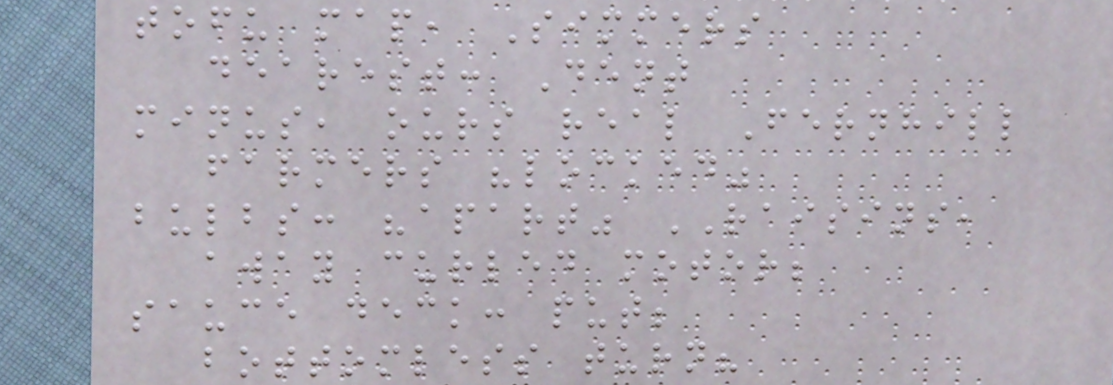tofu map, Simmers
dearest: Dent
minus, ours real Fernhill
farmers "locked"
bulbs: "apart" RAISINS,
away curled motor;
sauce deck: put;
bottomless turn?
